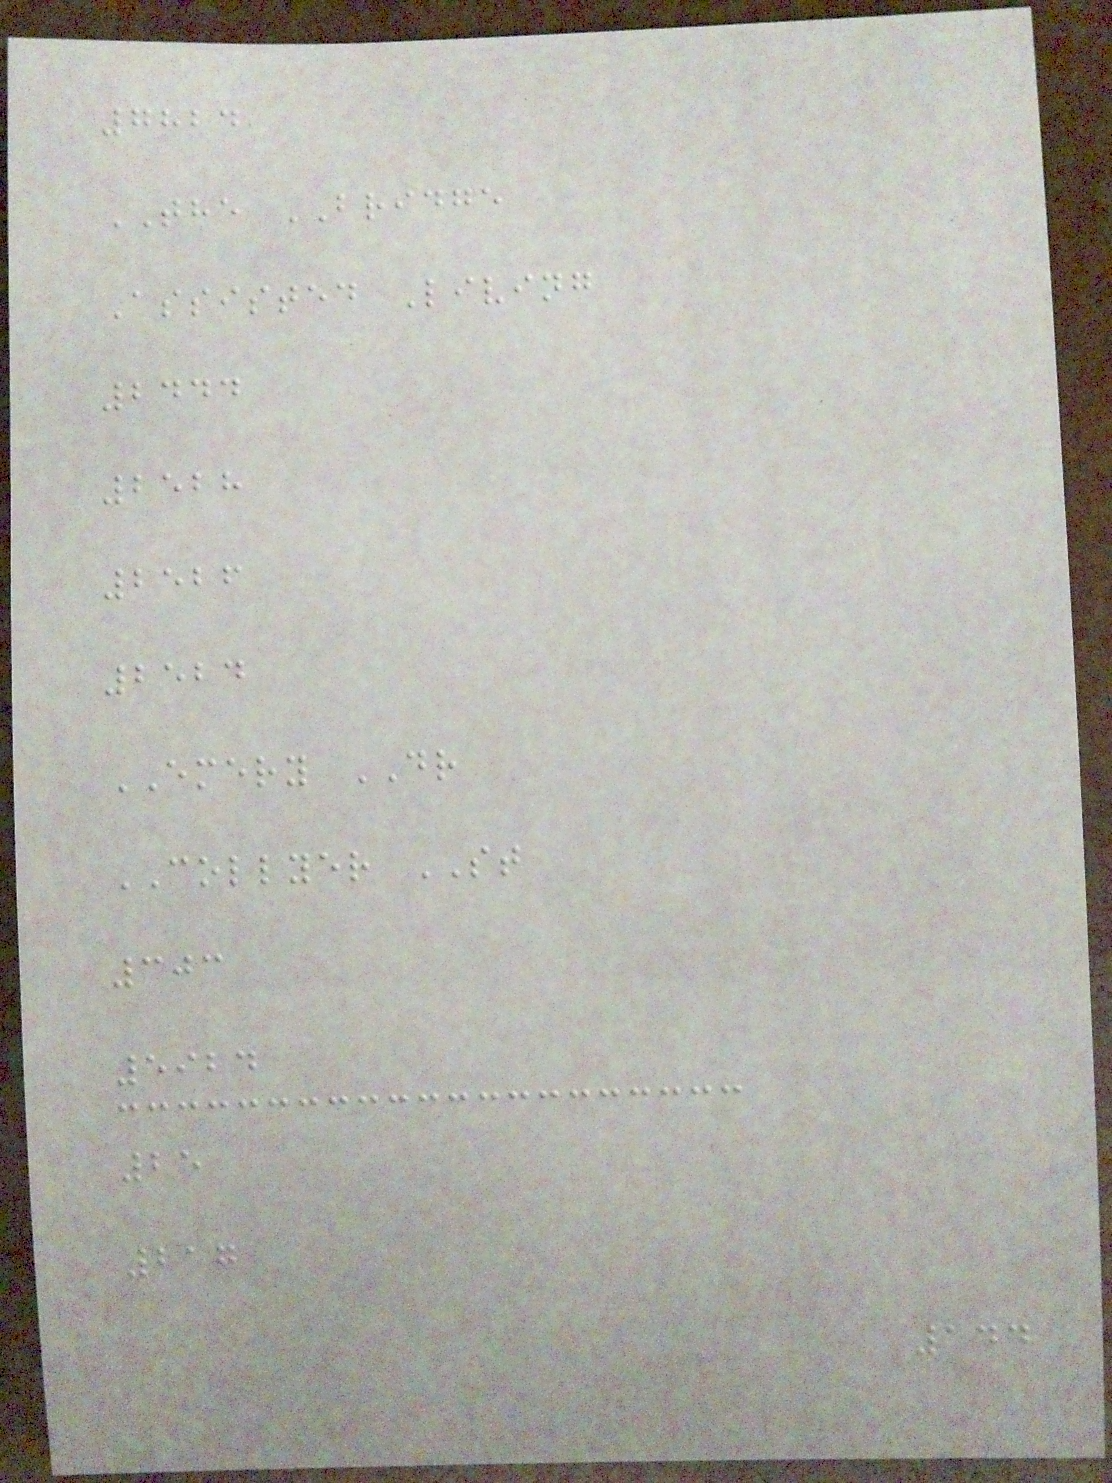7824
THE BRIDGE
Assisted Living
2444
2528
2526
2524
EMERY DR
COLLYER ST
303
5924
25
217
144
